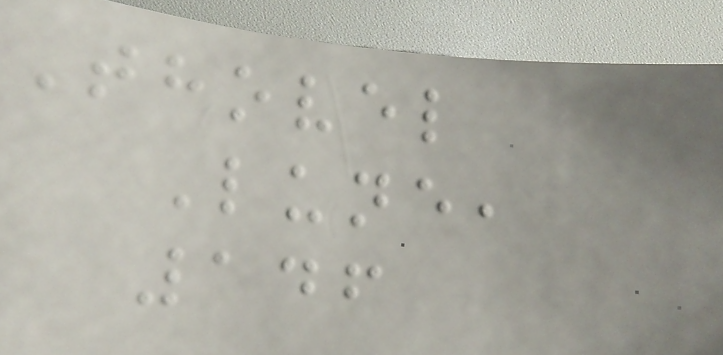Thovel
Lune,
146
